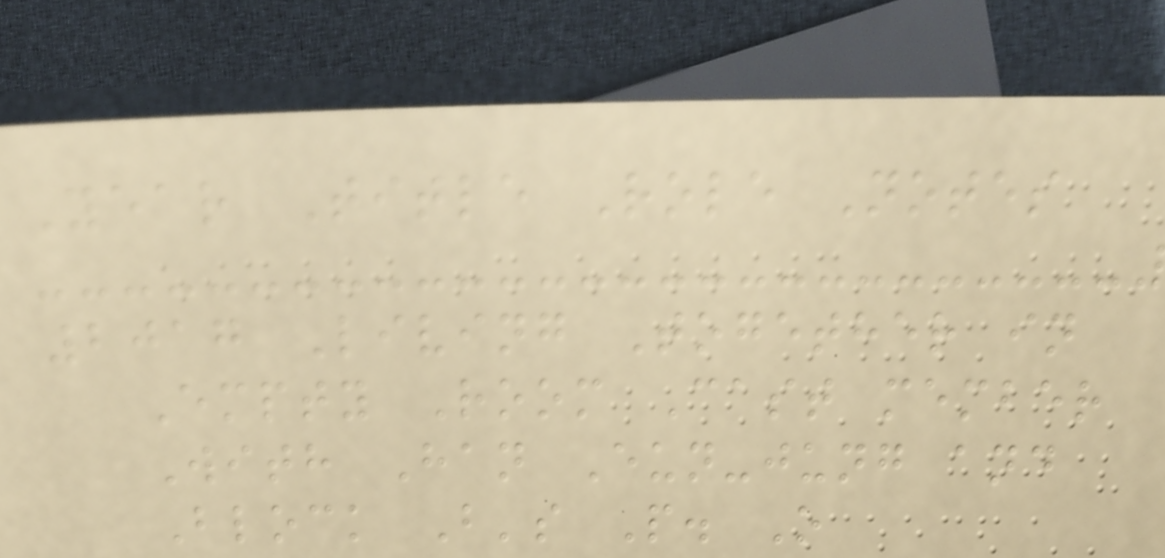Year Title Role Notes
2017 Living Together in
Empty Room Cast member
With Han Eun-jung and
Block B's P. O
